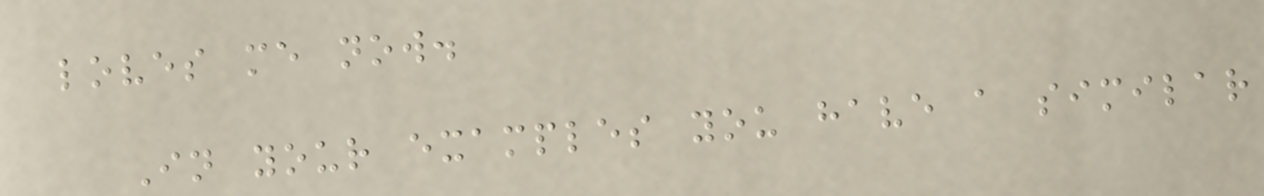loves me now.
In your examples you have a similar
